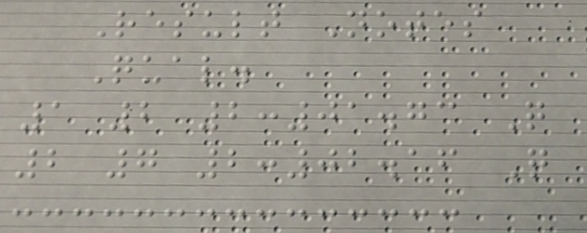Result Notes
Qual.
1 2 2:01.73 Q
2 7 2:02.16 Q
